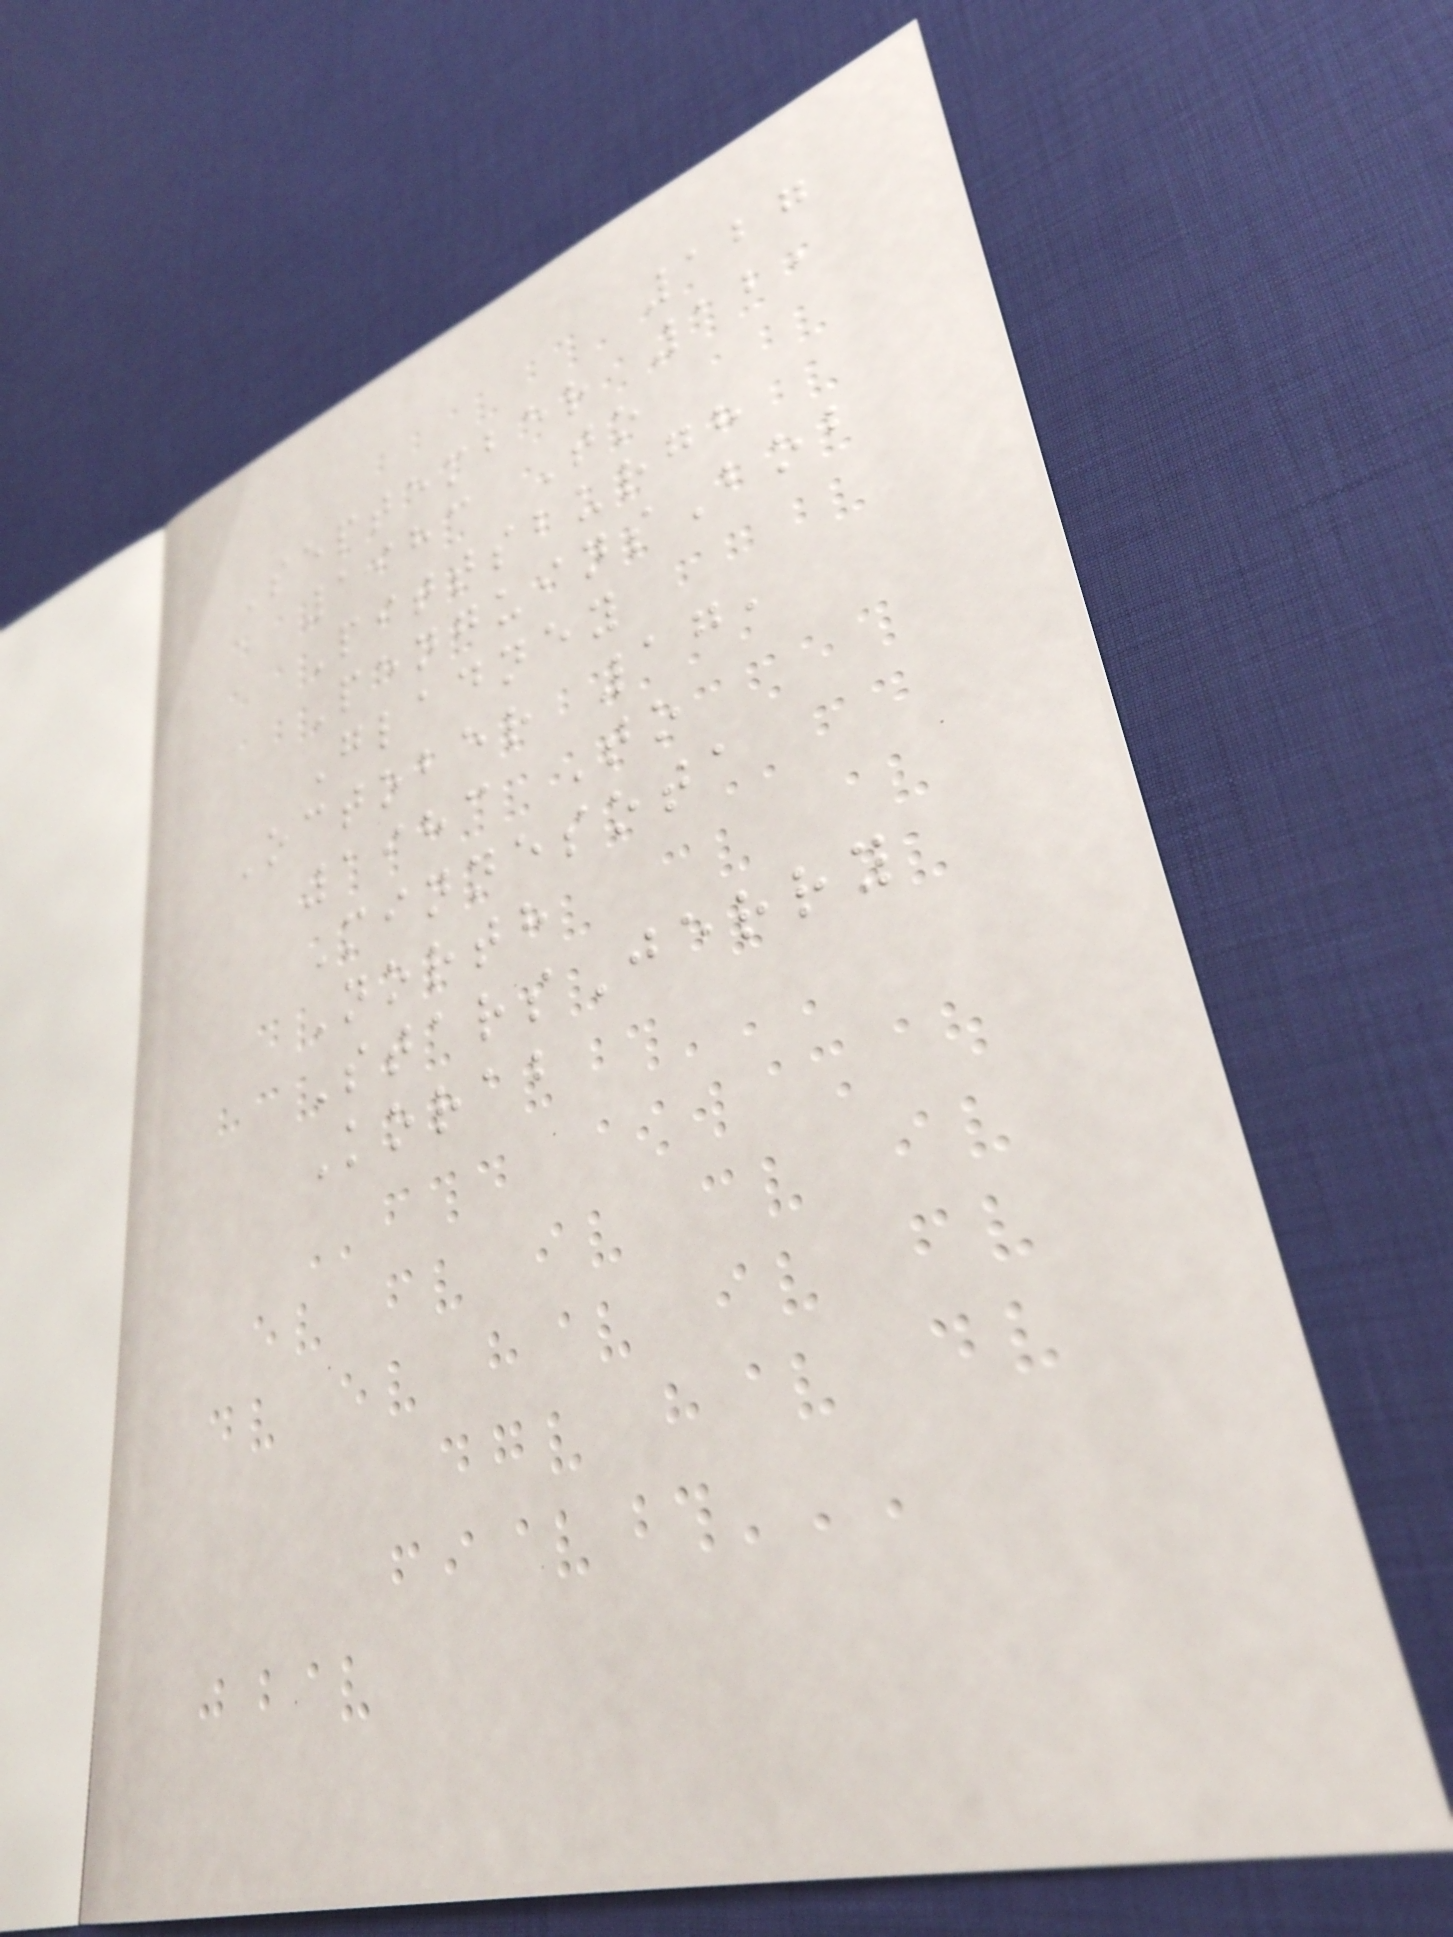127
September 12,
1983 To
Pittsburgh
PenguinsBob
Gladney
October 17,
1983 To
Minnesota
North
StarsJerry
Korab
